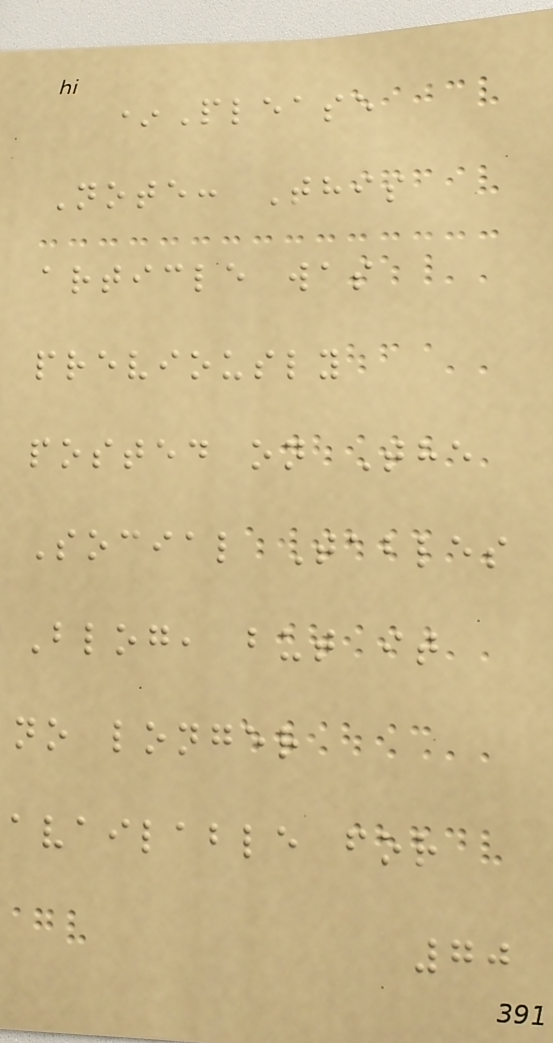*Please
Note: This
article was
previously
posted on The
Social Tables
Blog, but it
no longer
available for
70
